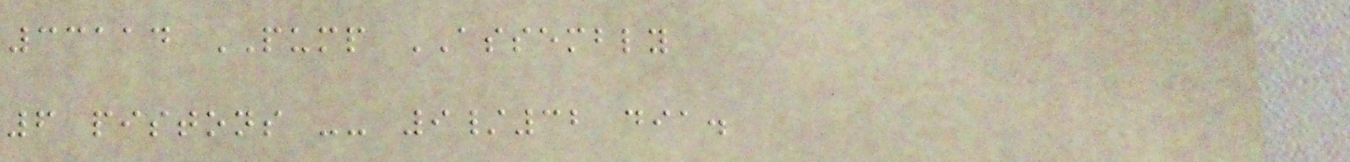33114 PUMP ASSEMBLY
6 pistons -- 9/32 dia.
